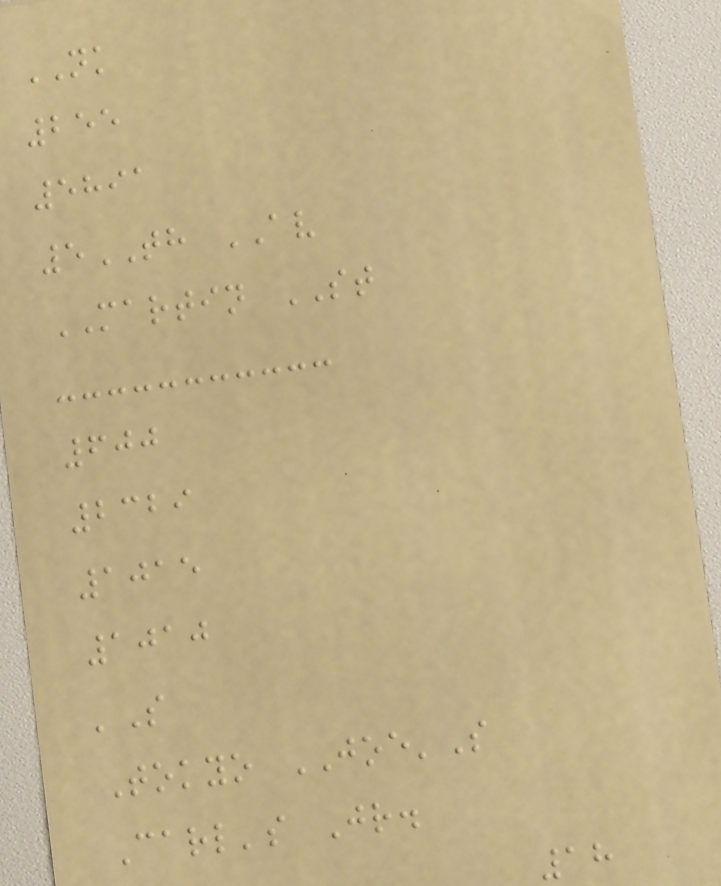NK
255
5891
5TH AV
MARTIN ST
600
2329
1015
1010
'S
Tokyo JOE'S
Carl's Jr.
18
